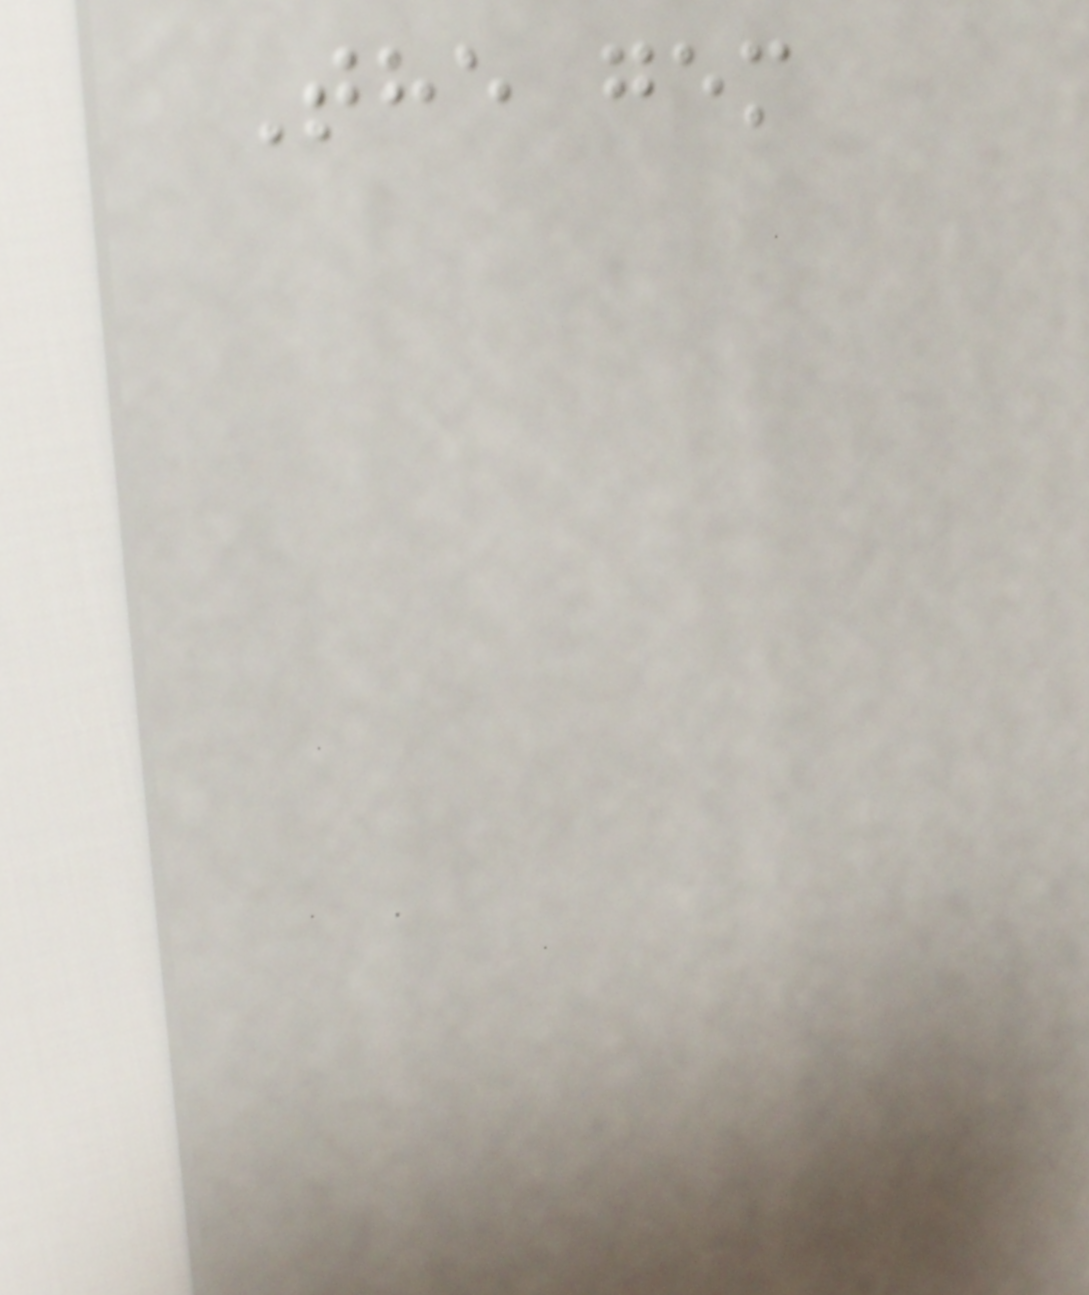The gem
